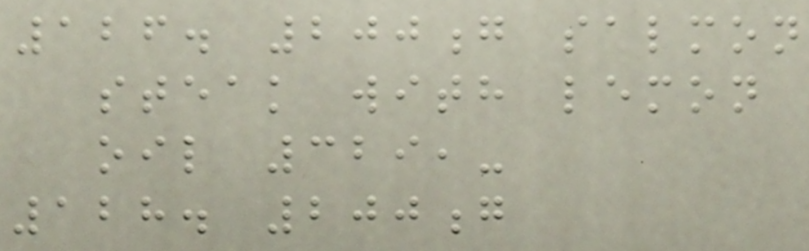126. 200g salmon
steak with lemon
oil 329,-
128. 200g
